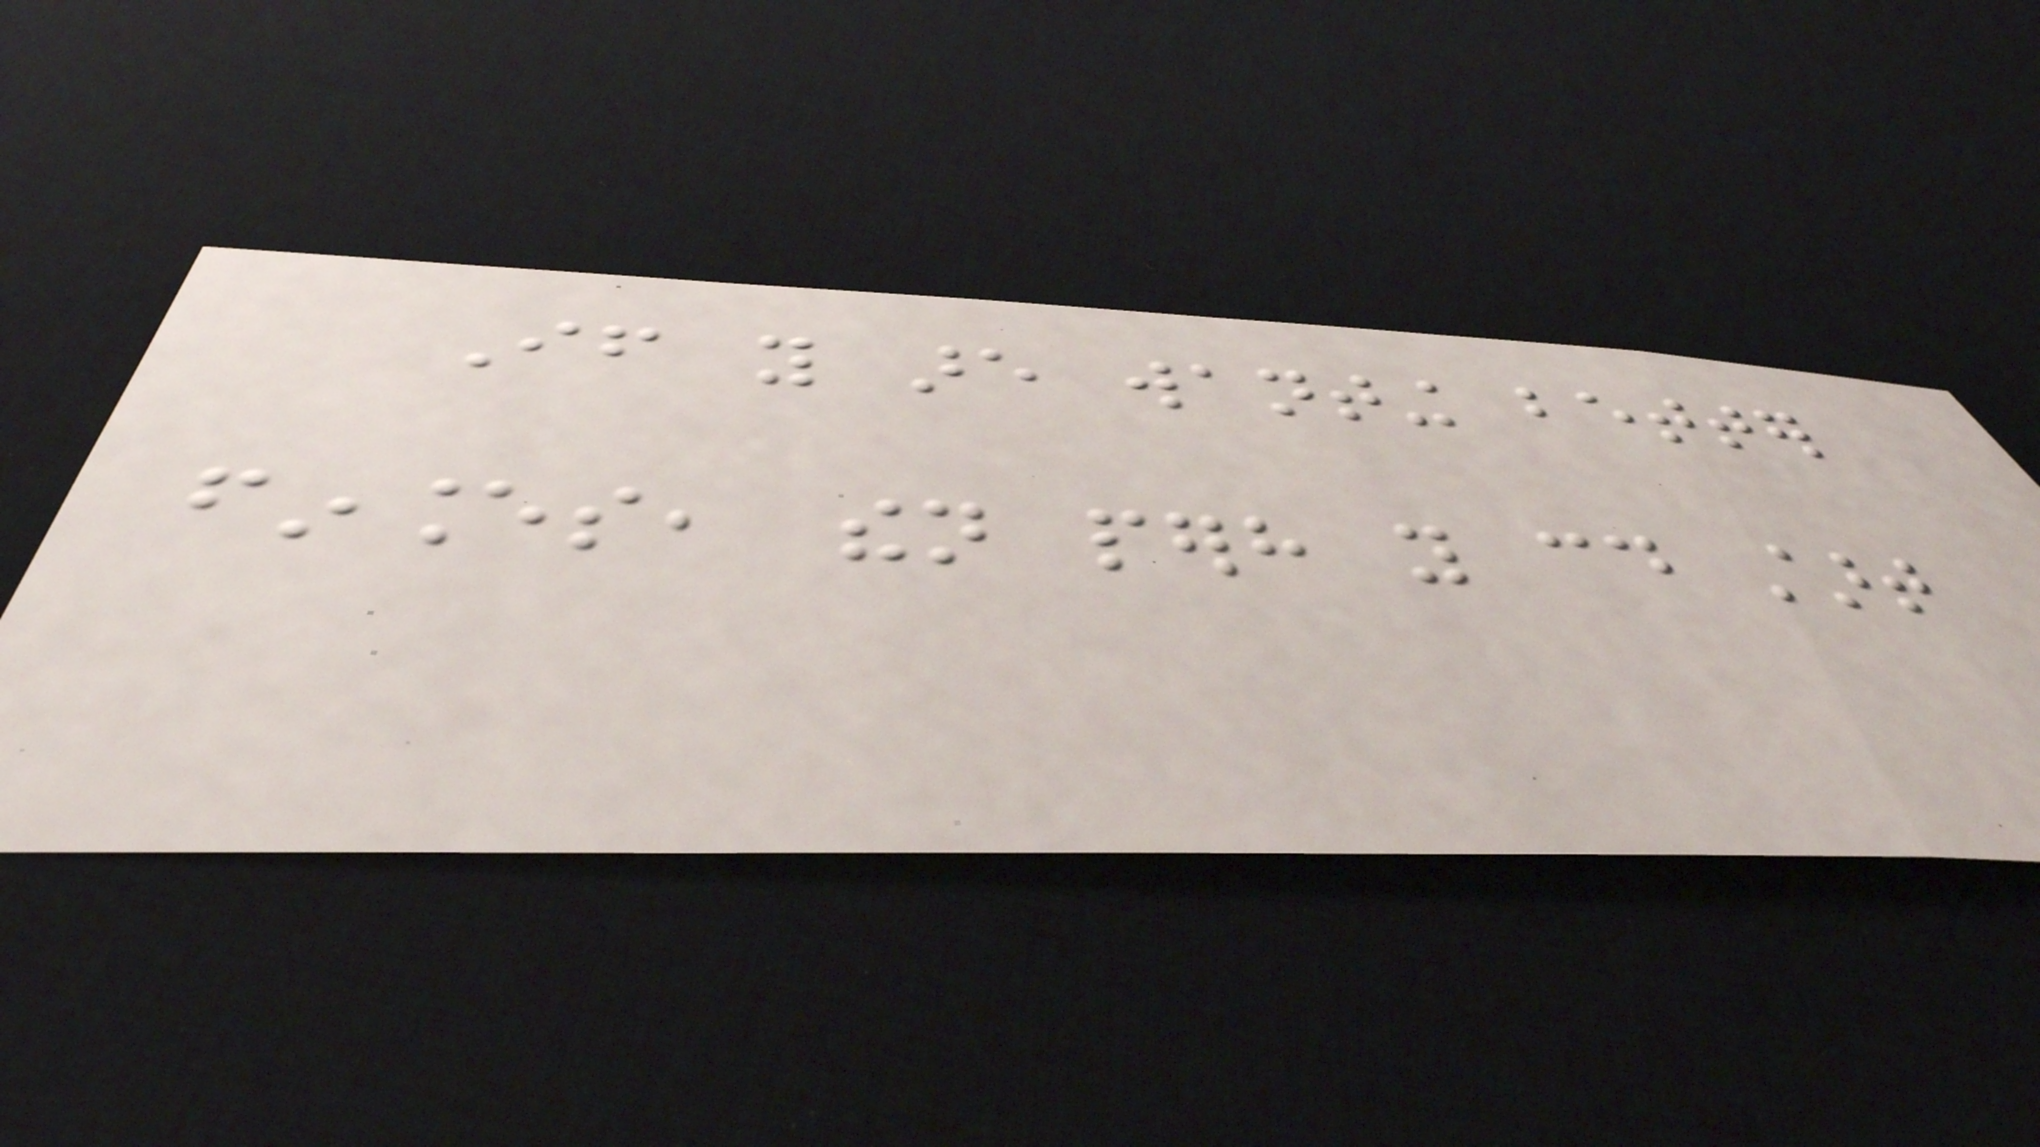If you are wanting better
finances, then perhaps you could start
